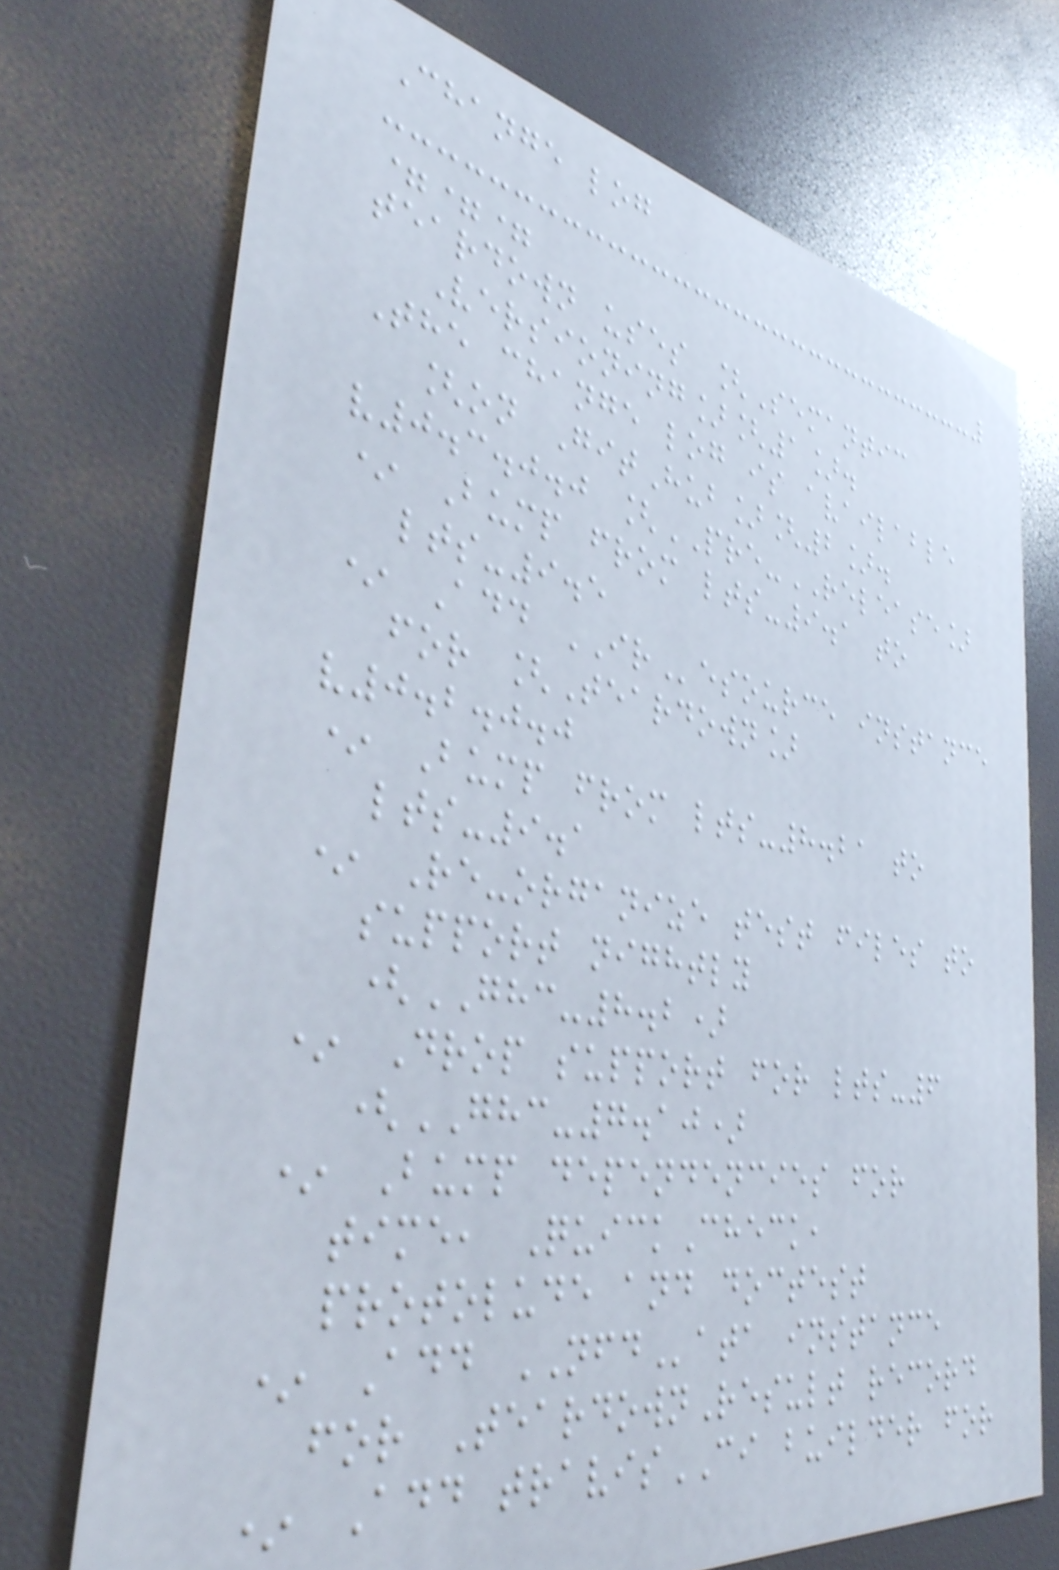Change log
===
teardown uses [Semantic
Versioning][1].
The change log is available
[on GitHub][2].
v0.3.0.0 [PRE-RELEASE]
* Bump from lts-9.1 to
lts-9.5
* Add IResource instance
for [Teardown]
v0.2.0.0
* Bump from lts-8.21 to
lts-9.1
* Re-organize test files to
support nightly
(GHC-8.2)
* Drop support for lts-6
(GHC-7.10)
* Bump dependencies for
time, QuickCheck,
protolude and doctest
* Add NFData instance
for TeardownResult record
* Add travisCI builder for
